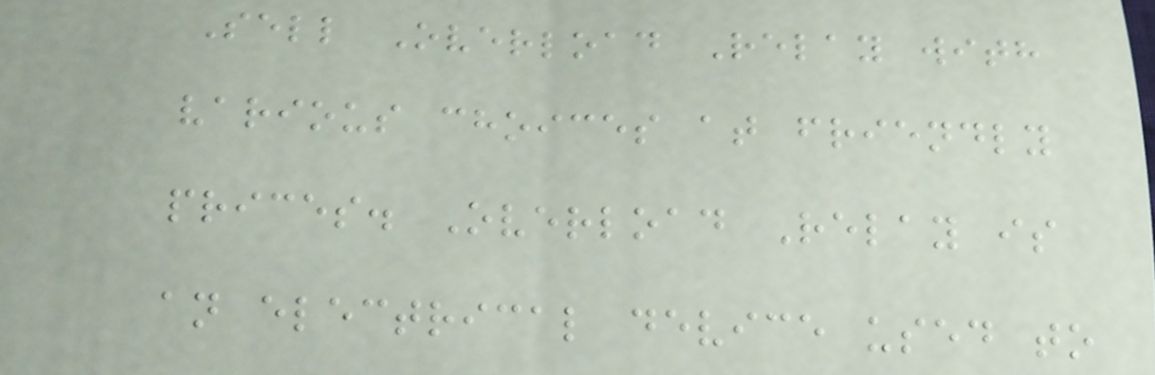Sell Overload Relay with
various choices at friendly
prices. Overload Relay is
an electrical device used to
